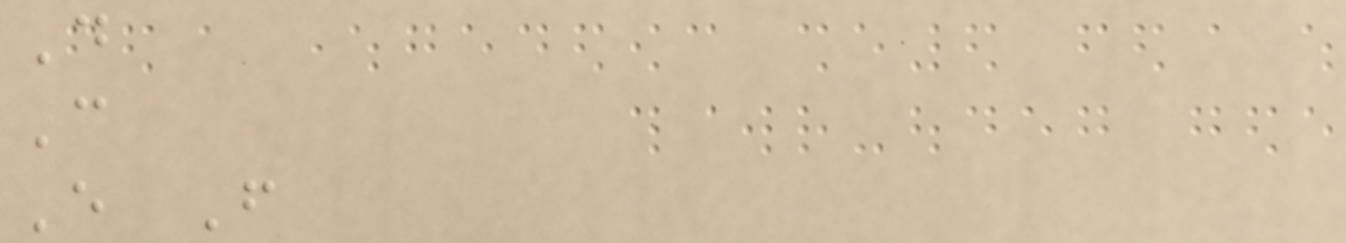D
C
E F
